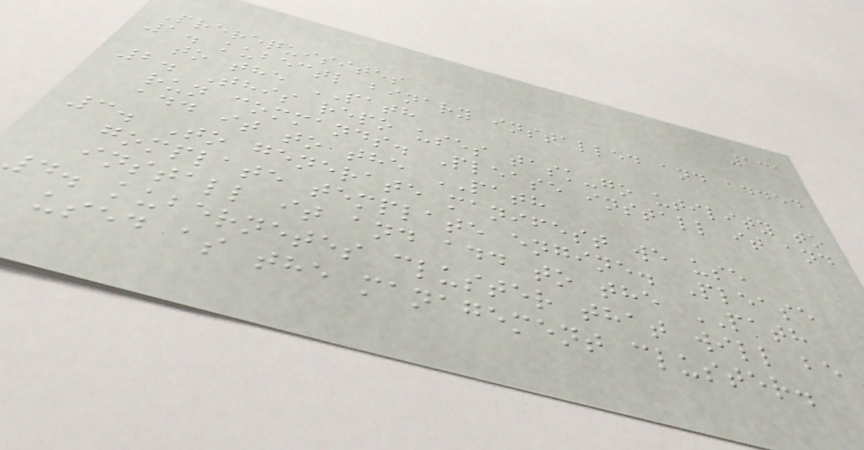131
Prerequisites
1. kubectl binary installed and added
to the PATH
2. This repo uses task-go utility to
run commands. Please install it and
add it to the PATH
3. To generate manifest we use
gomplate template engine. Please
install it and add to the PATH
4. kubernetes cluster that will be
used as the management cluster.
